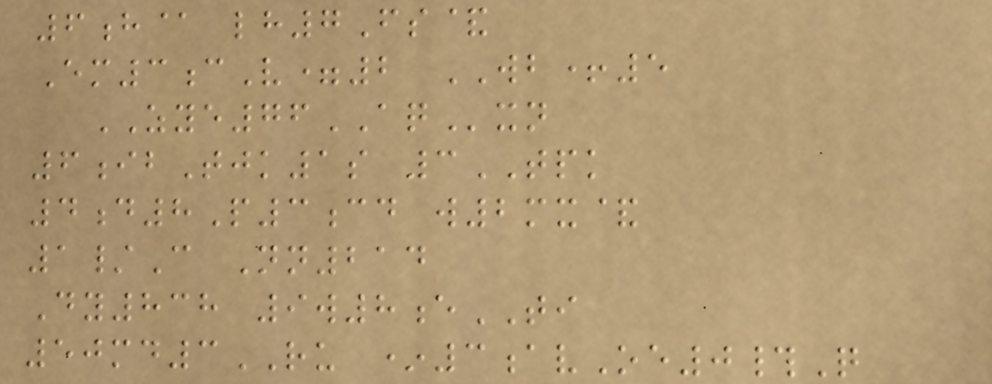6h@ lh7Fs&
Em3cV=2 WB+5
ZYE76AQxn
6ibTjk1s 3TPK
4d8P3cd w2mx&
1/C Nn214
Dy838 9w8eTI
50md3RU *3avOe0#Q
